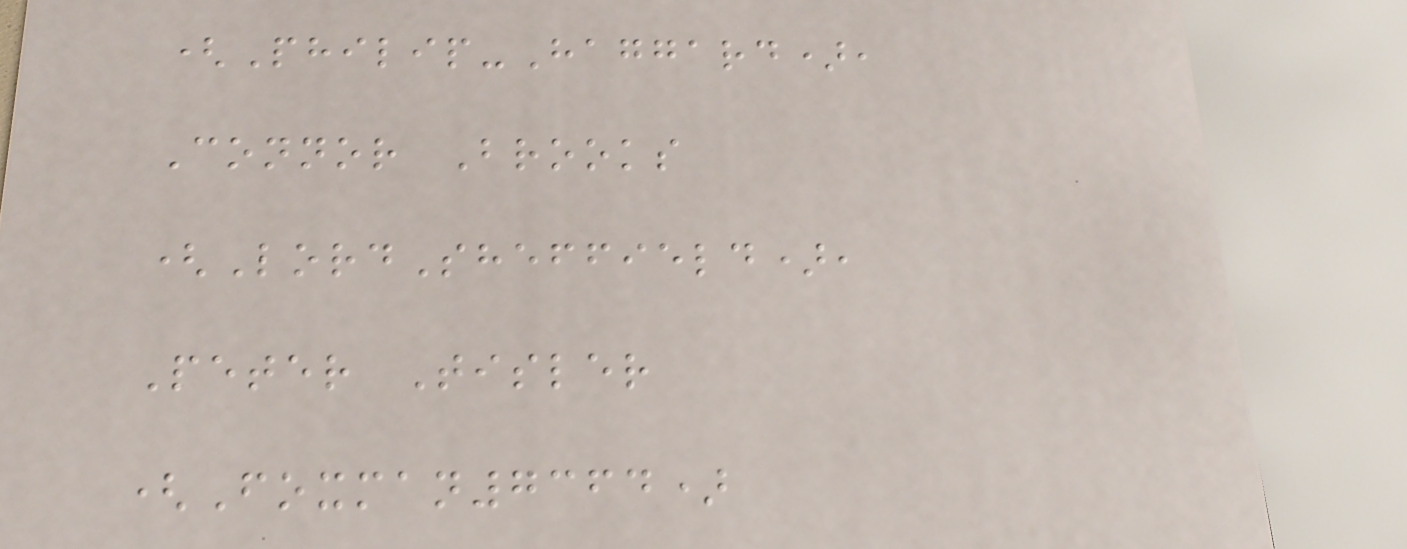(Philip-Haggard),
Connor Brooks
(LordSheffield),
Peter Tisler
(Foxman7364)
